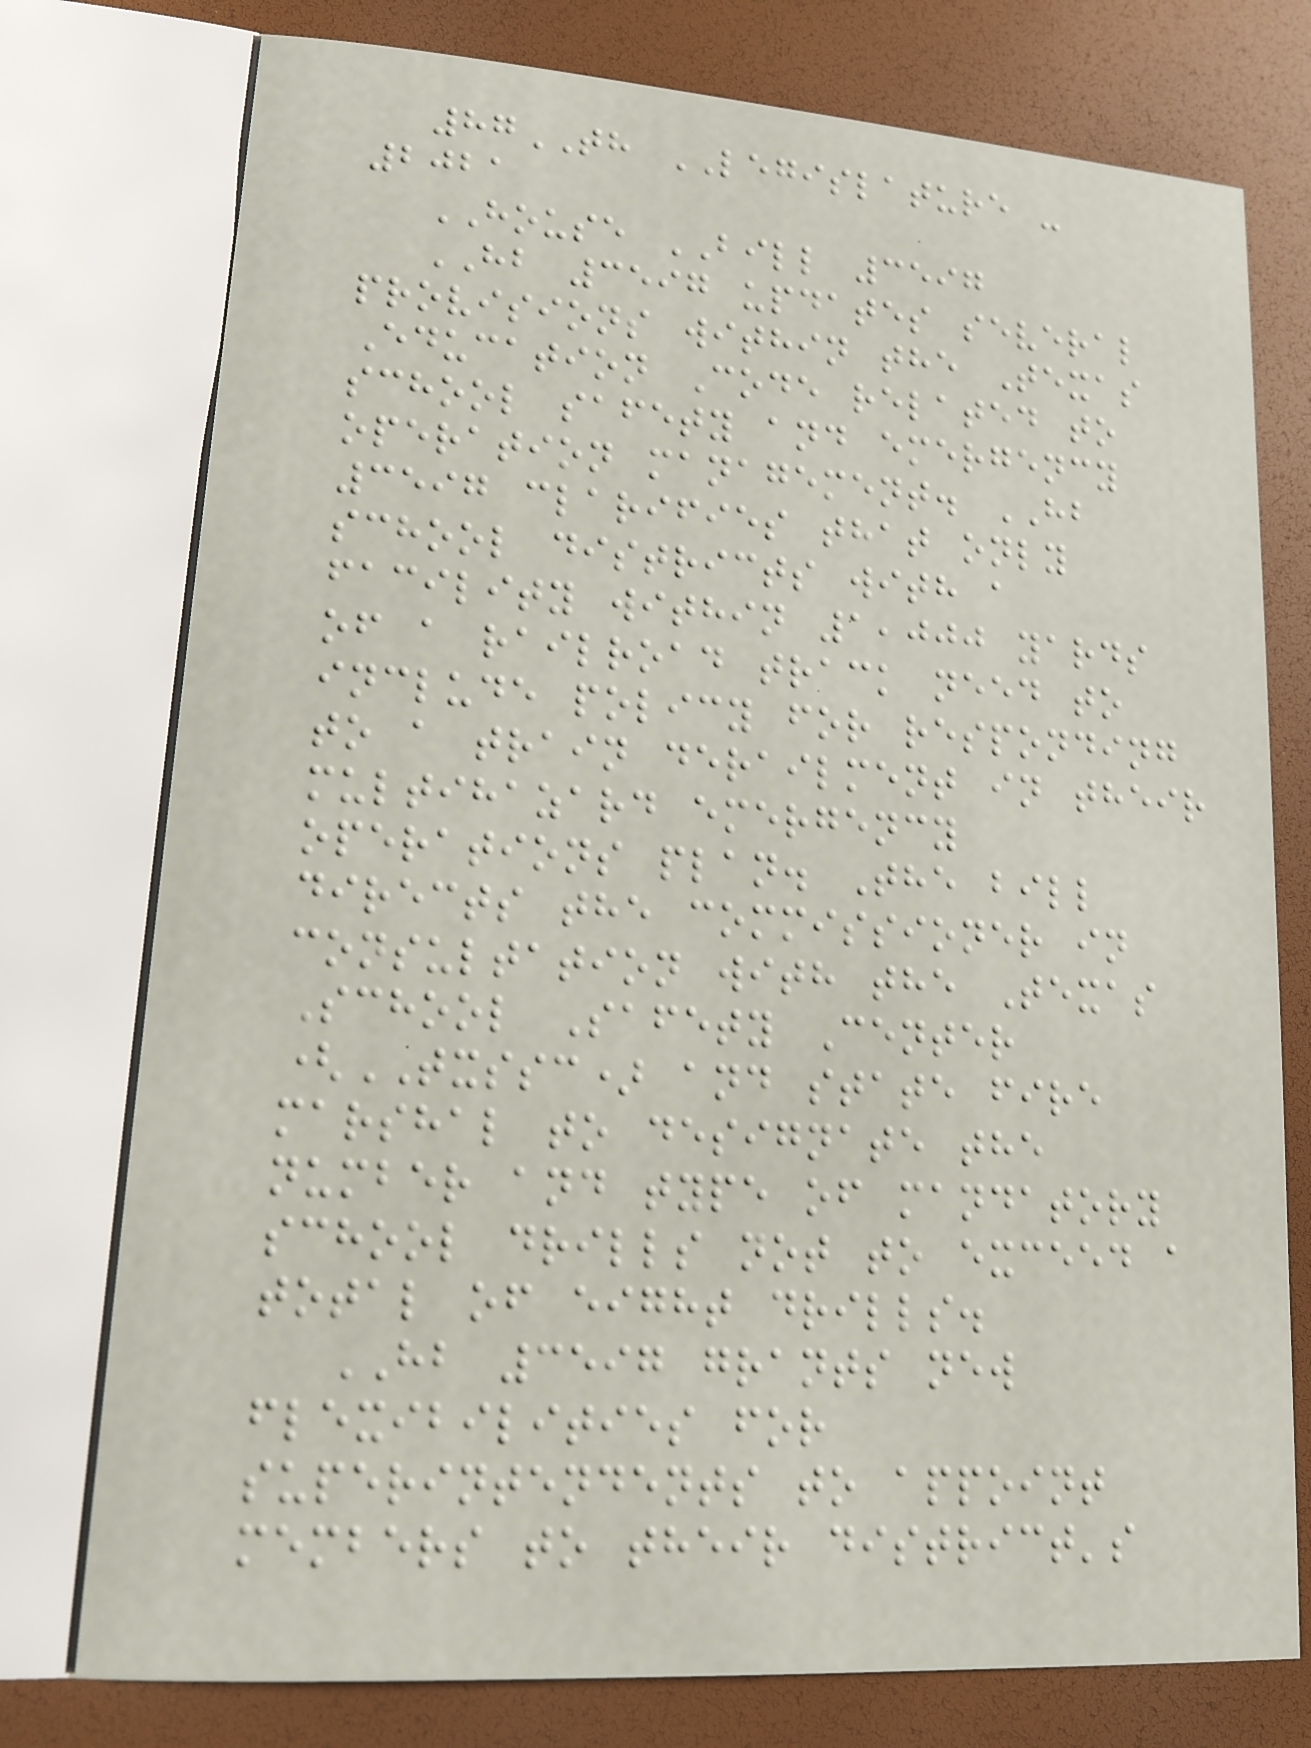87TH LEGISLATURE -
2021
HOUSE BILL 3597
HB 3597 updates several
provisions within the Texas
Education Code related to
school safety and emergency
operation management. HB
3597 clarifies that only
school districts with a
facility within 1,000 yards
of a railroad track need to
include policy for responding
to a train derailment in their
multihazard emergency
operations plan. The bill
directs the commissioner in
consultation with the Texas
School Safety Center
(TXSSC) and state fire
marshal to designate the
number and type of mandatory
school drills not to exceed a
total of eight drills.
HB 3597 grants new
flexibilities for
superintendents to appoint
members to their district's
